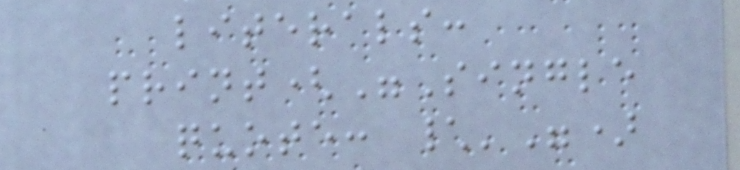literals:
print("Single
quote: \'")
